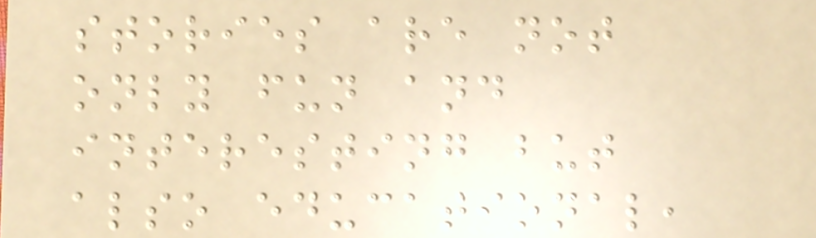stories are not
only fun and
interesting but
also educational,
